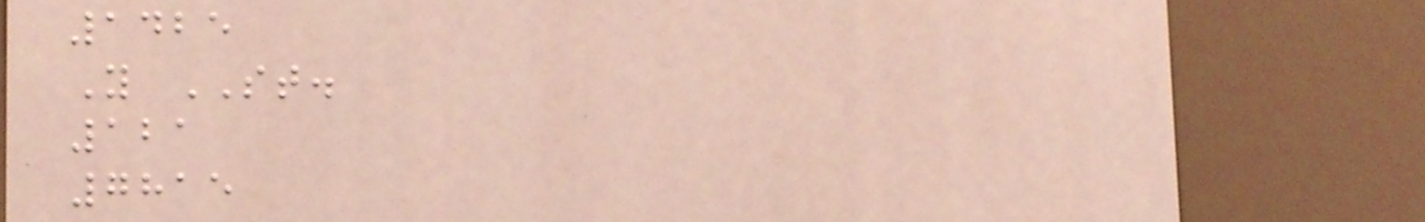1425
Y ST.
121
7815
